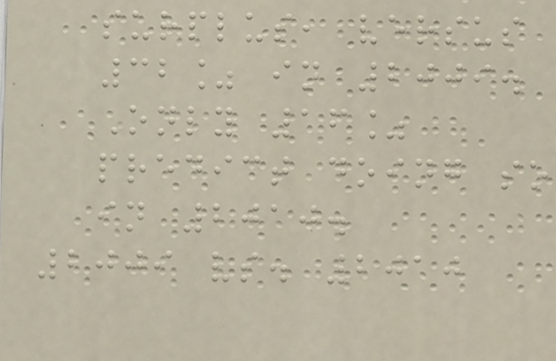surplus, versus
32% in 2009.
Only 16%
predict doing so
in 2010.
2009 vs. 2010
